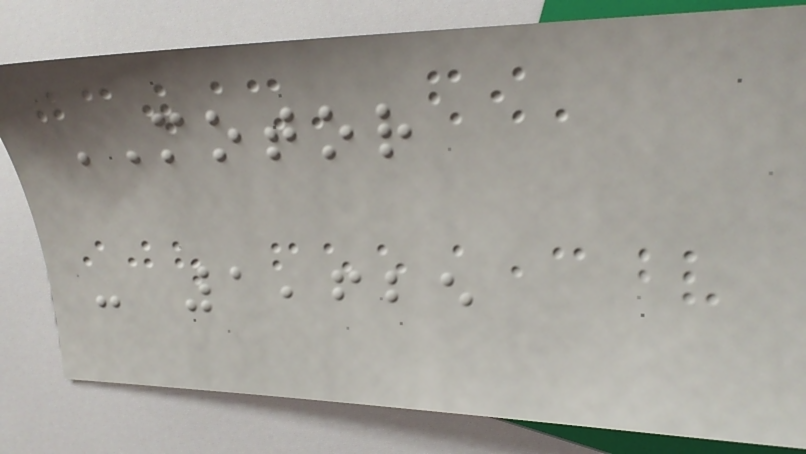MOTOR
- 1,625
